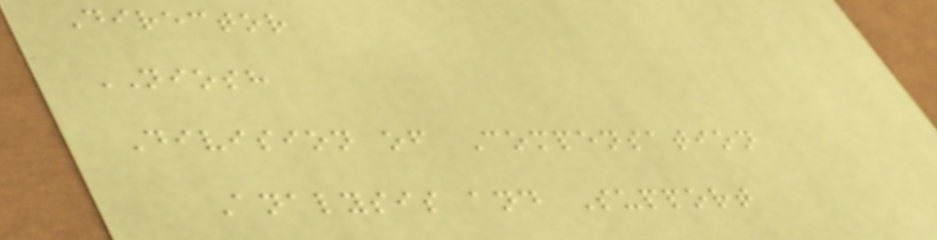Director
NIOSH
Division of Compensation
Analysis and Support
